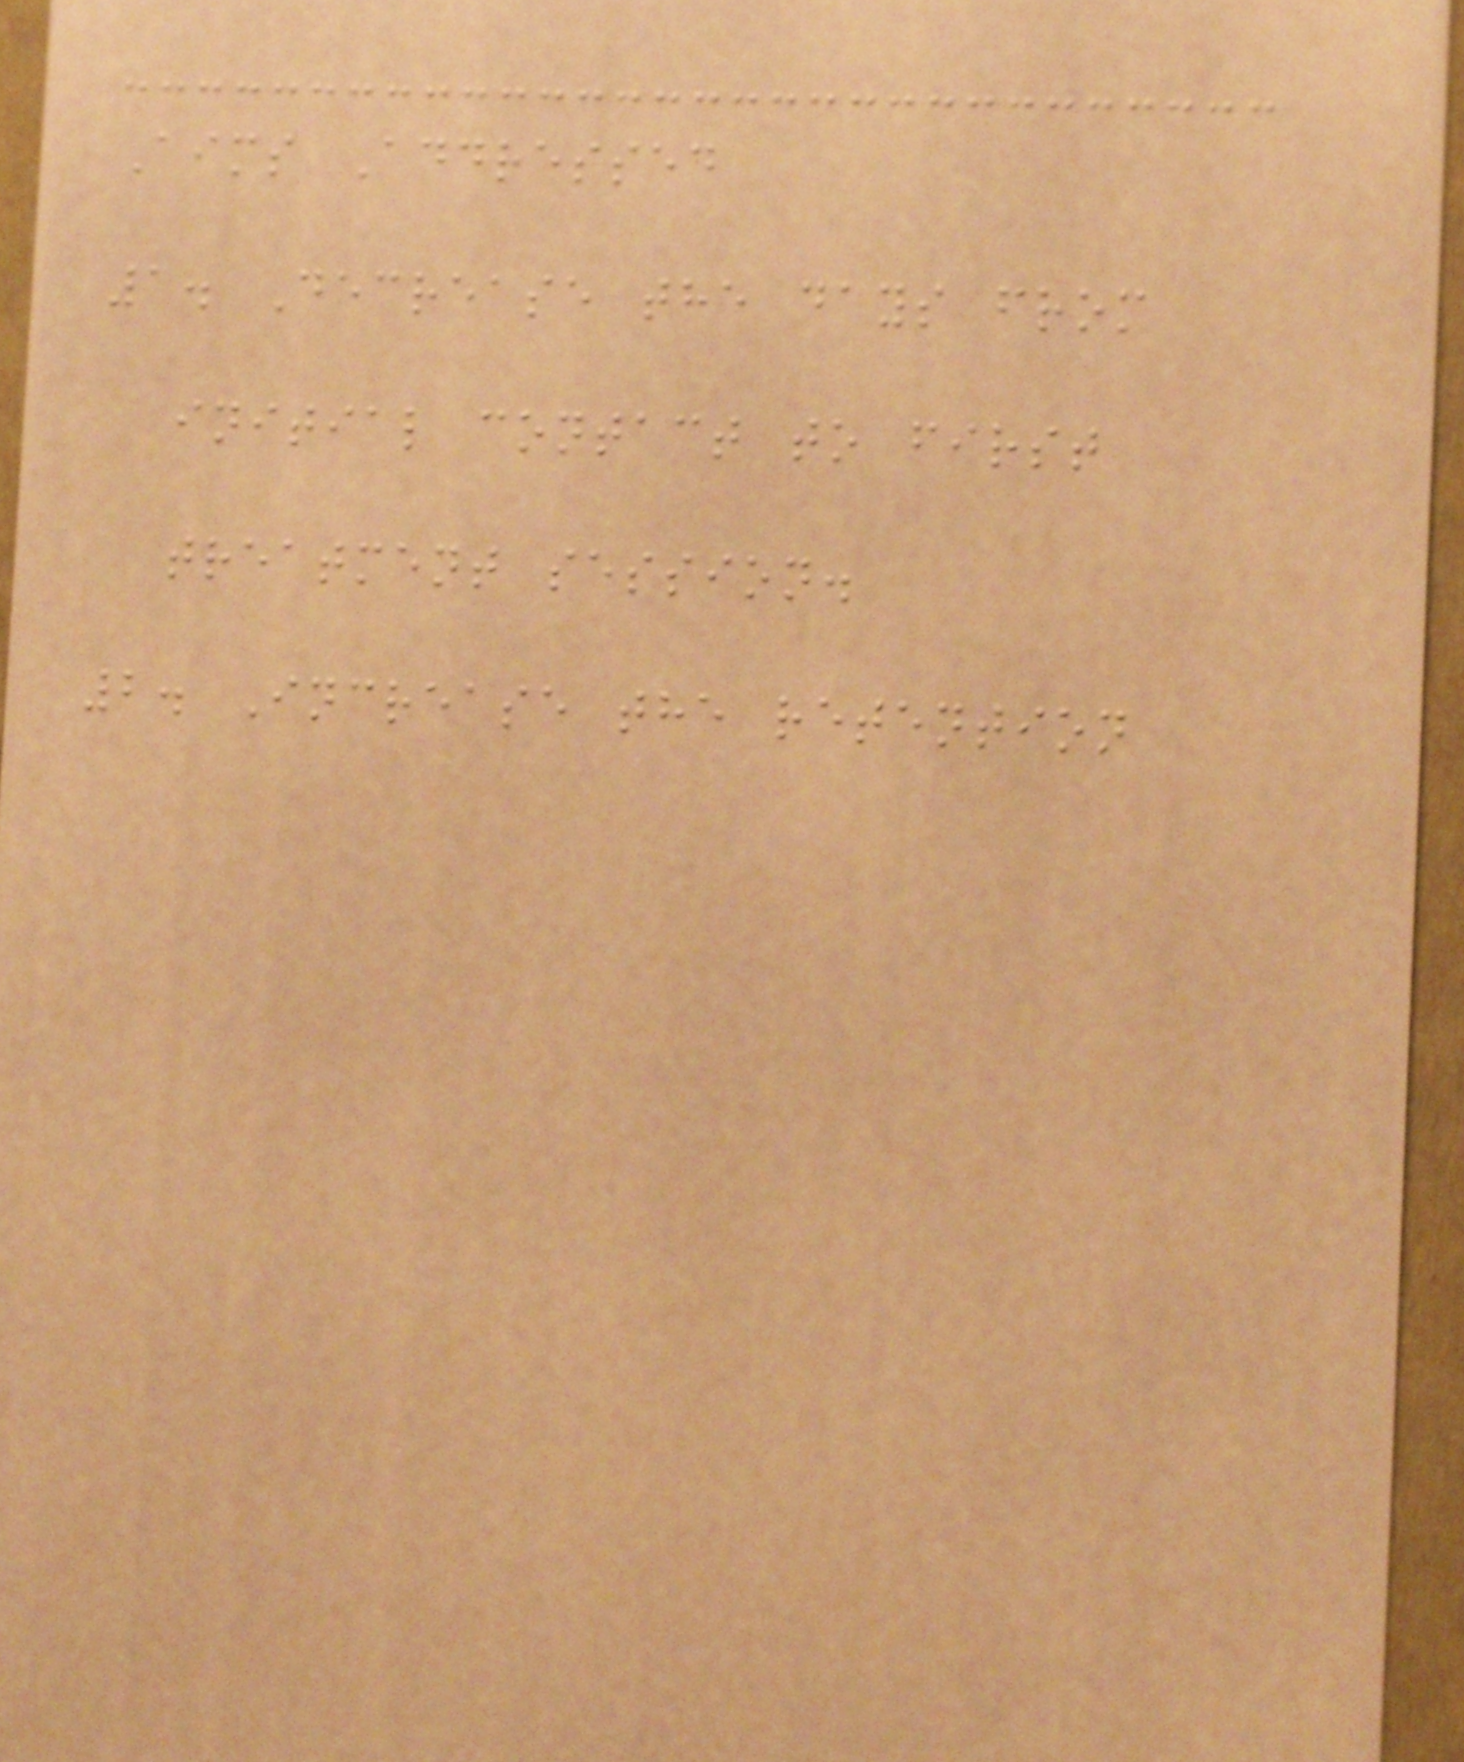Aims Addressed
1. Decrease the days from
initial contact to first
treatment session.
2. Increase the retention
